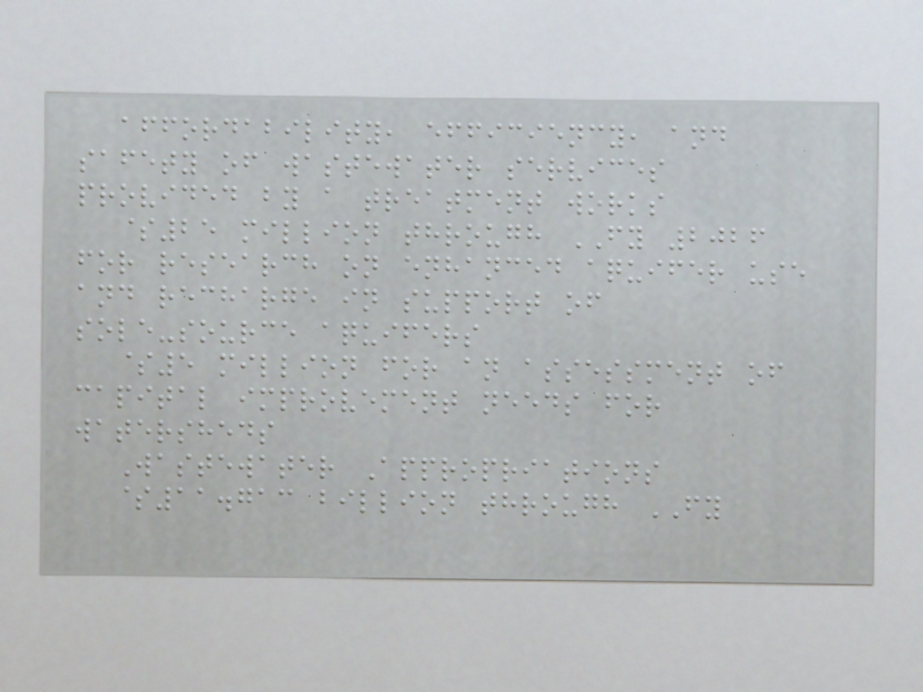affordability, efficiency, and
safety of wastewater services
provided by a treatment works
$25 million through FY 2026
for research on enhanced aquifer use
and recharge in support of
sole-source aquifers
$5 million for an assessment of
capital improvement needs for
watersheds
Wastewater Appropriations
$11.713 billion through FY
